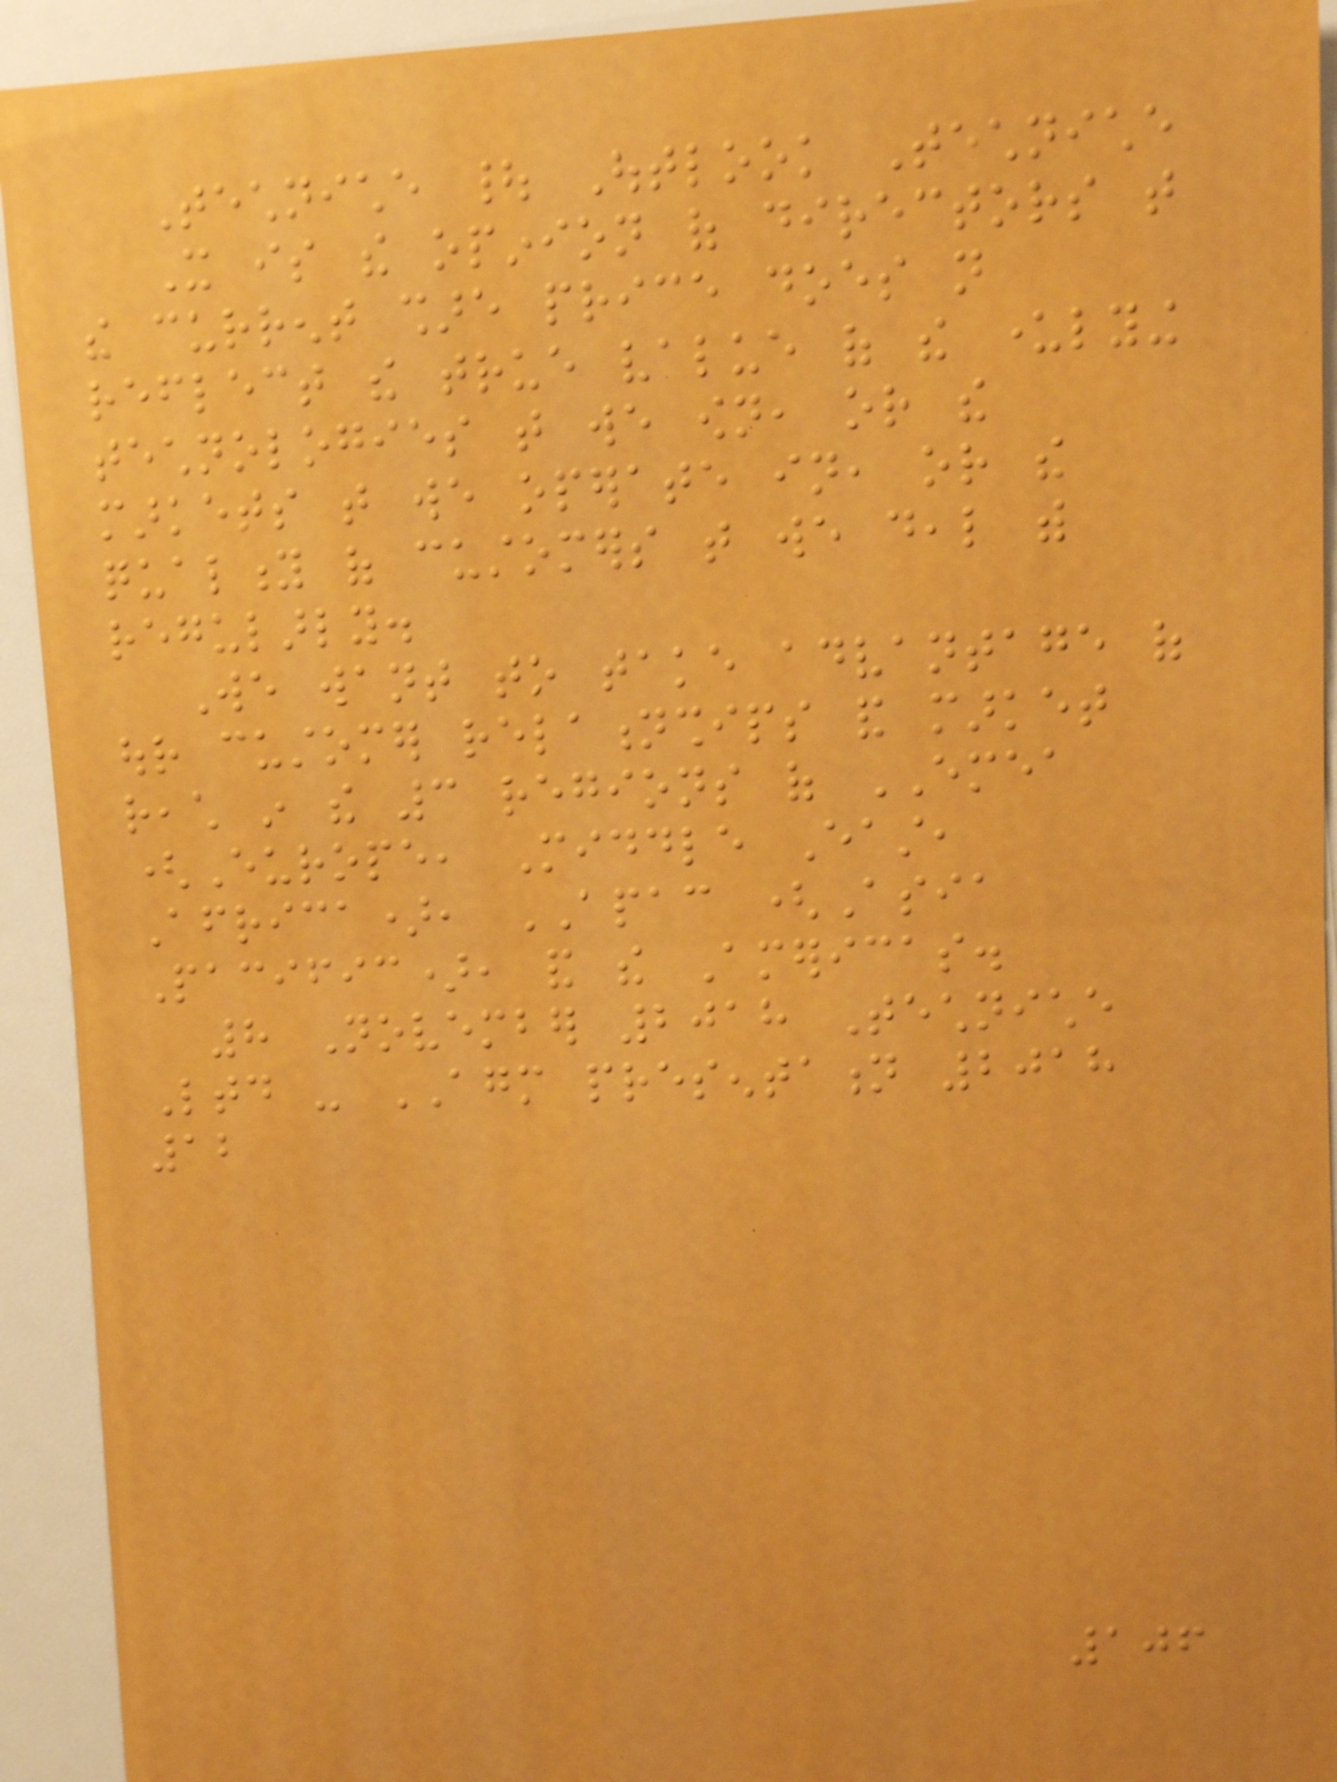Techniche | Outlook Techniche
It is the opinion of directors that
the current share price does not
reflect the true value of the underlying
technologies that we own, or the
markets that we operate in, or the
quality of customers that we deal with
regularly.
We want to take advantage of
our customer relationships and market
reach in the 3 regions of EMEA
(Europe, Middle East,
Africa), APAC (Asia
Pacific), and the Americas.
8 November 2018 Techniche
Ltd - AGM presentation 2018
12
106
